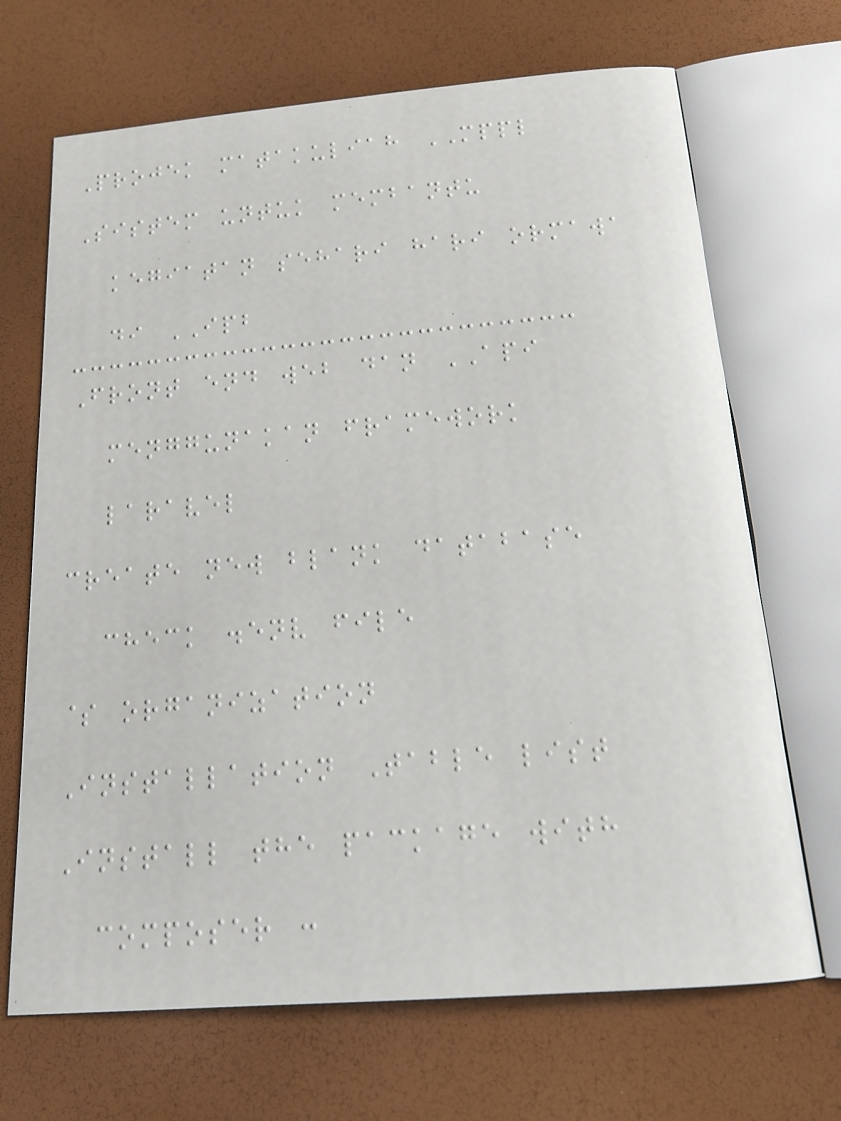Projek matakuliah MPPL
Sistem untuk membantu
kegiatan sehari hari ormawa
di IPB
Front end web dan API
menggunakan framework
laravel
create new blank database
check .env file
$ organization
Installation Table list
Install the package with
composer :
